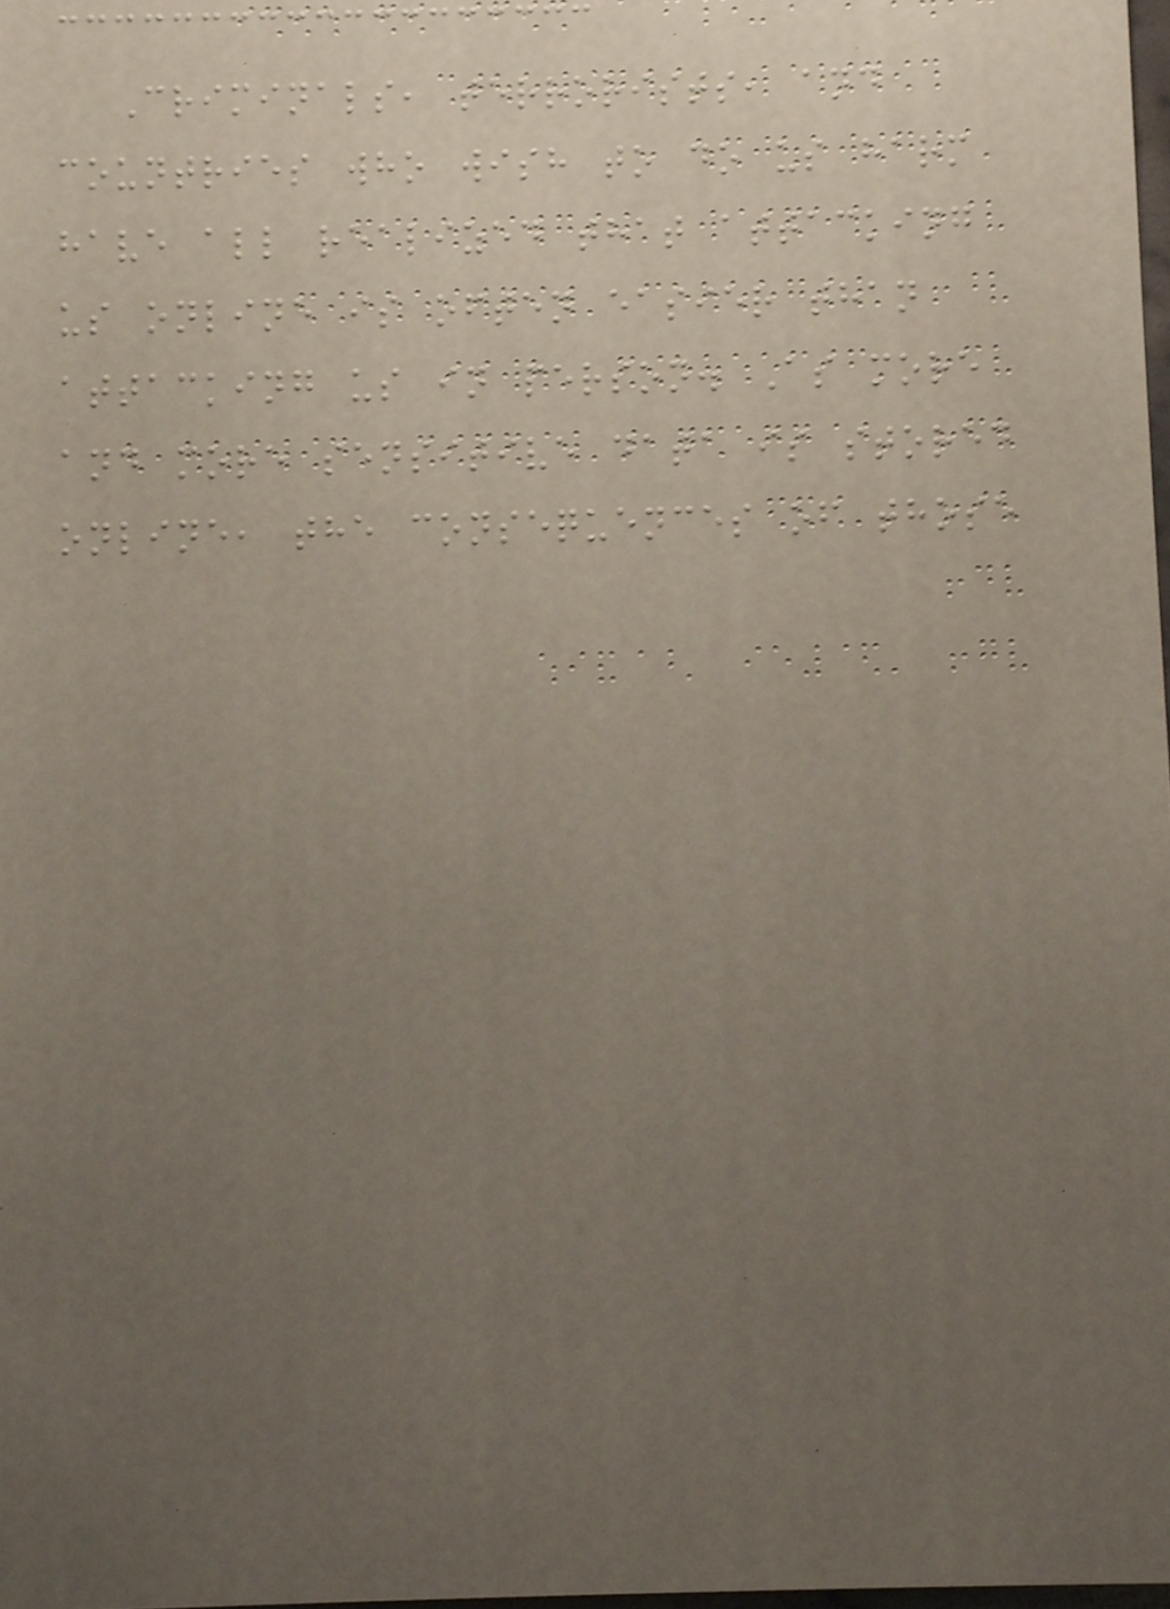Criminals, terrorists, and
countries who wish to do us harm
have all realized that attacking
us online is often easier than
attacking us in person. As more
and more sensitive data is stored
online, the consequences of those
